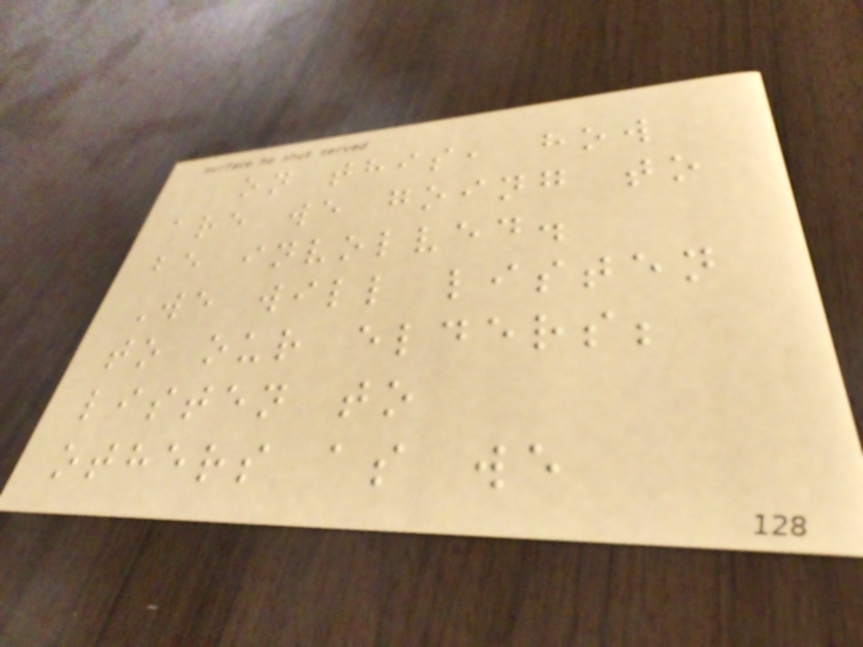on this, how
are we going to
be involved.
We will listen
to our elders;
listen to
others as we
